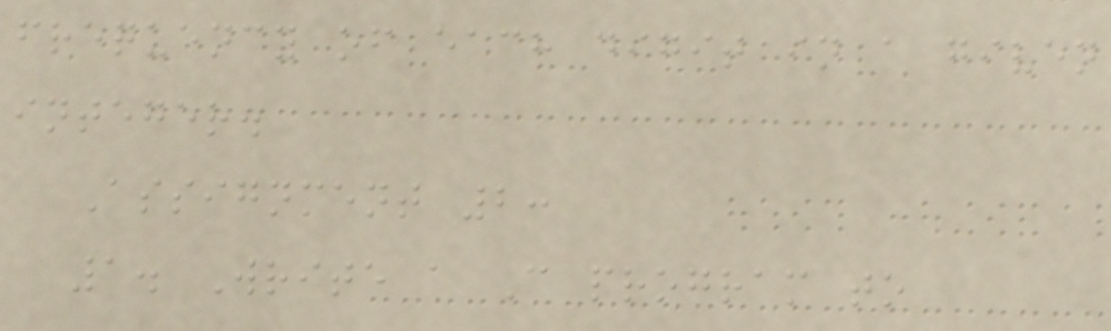frequency of each digit in a given
integer.
Assignment 2:
1. Write a C program to
